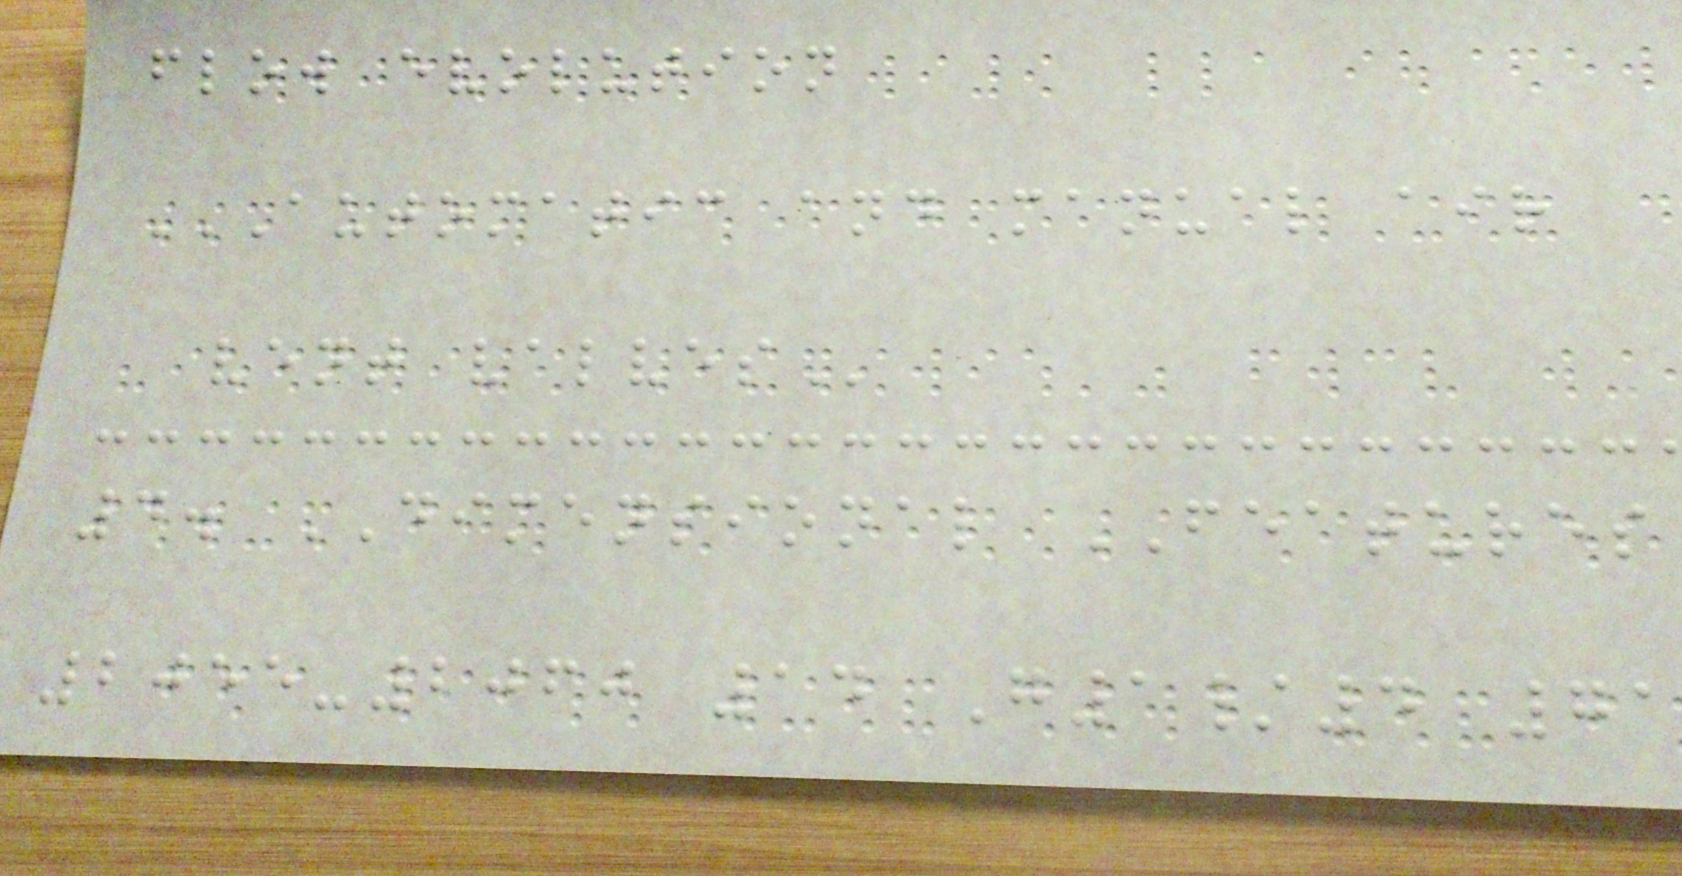flow evolution
AUTOMATIC AND MANUAL AIR
VENT VALVES
4. DIMENSIONAL FEATURES
2055-2060 14 G1/4 71
